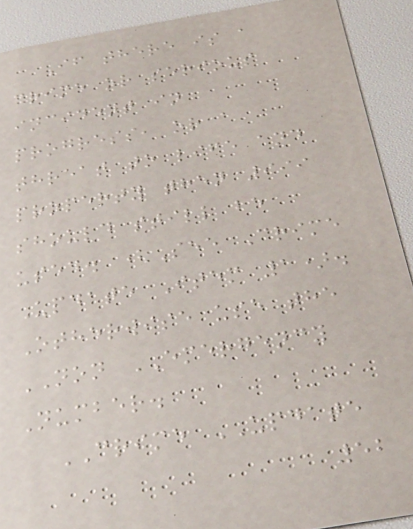If there is a
crime or serious
incident in
progress, or a
threat to life and
property then 999
should still be
used. (See Crime
Update Item 1).
Otherwise use the
NON EMERGENCY
Number.
CRIME UPDATE
52
